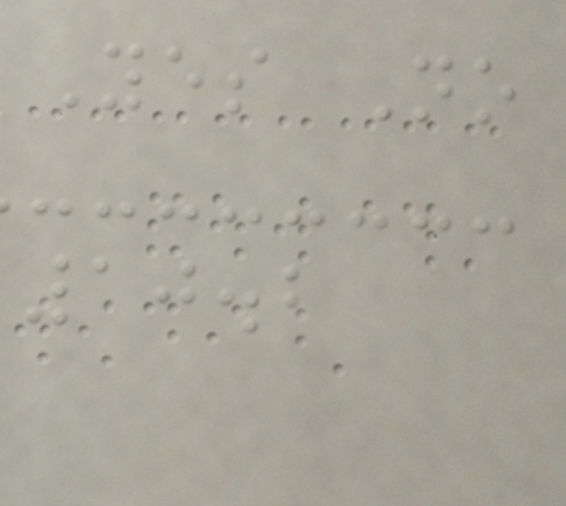Yes No
10.2
